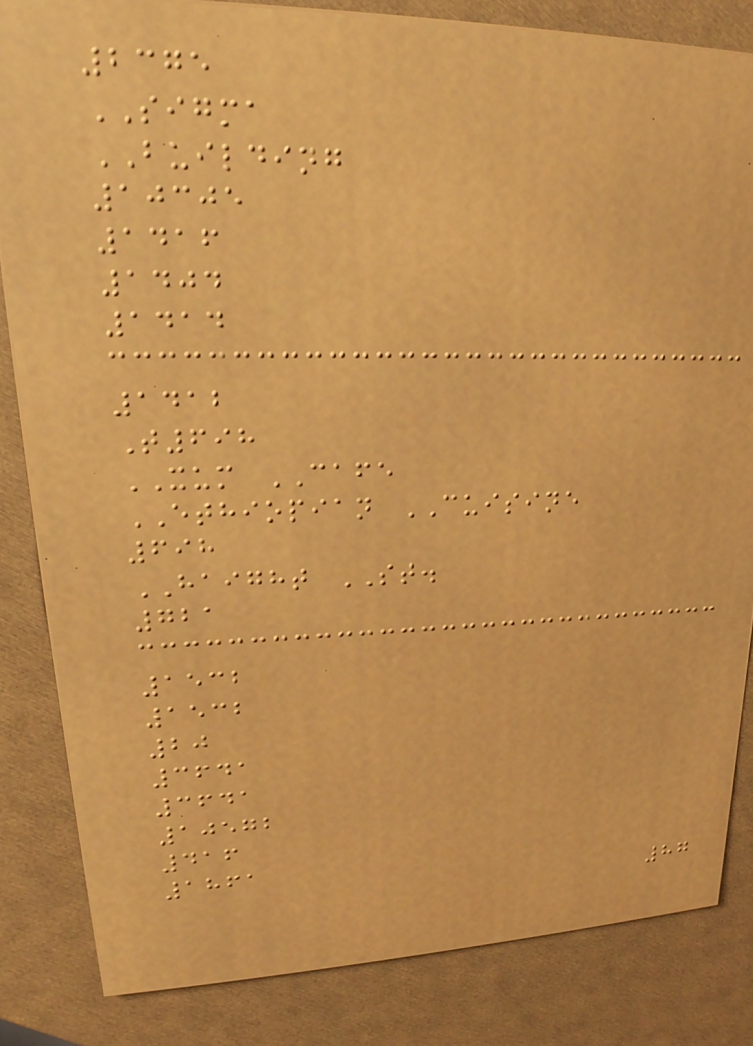2375
SIGMA
BUILDING
10305
1416
1404
1414
1412
T698
XUM CAFE
ETHIOPIAN CUISINE
698
HAIGHT ST.
721
1532
1532
20
3641
3641
10572
416
1861
87
